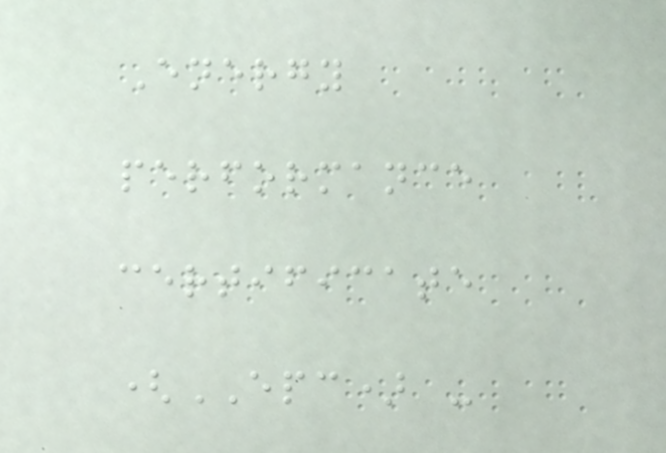Energy
performance
certificate
(EPC) -
